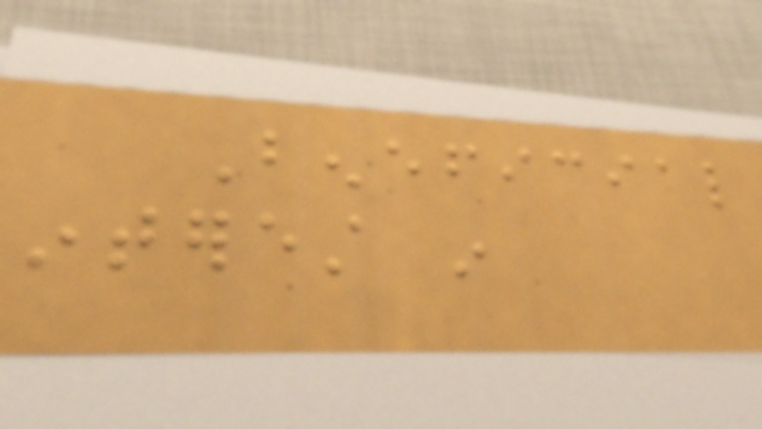Beneficial
interest in
